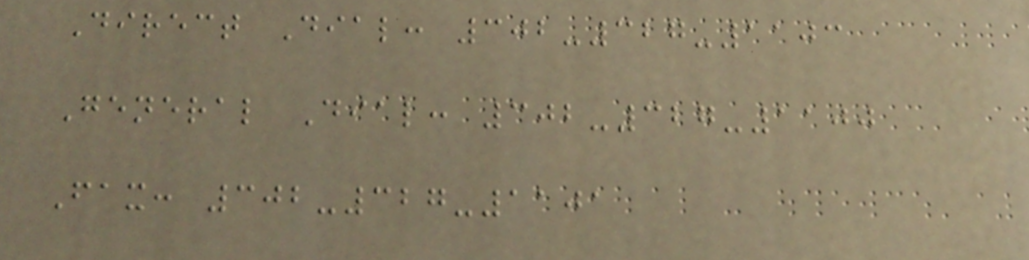Direct Dial: 302-327-1103
General Dial: 302-327-1100
Fax: 302-327-1101
